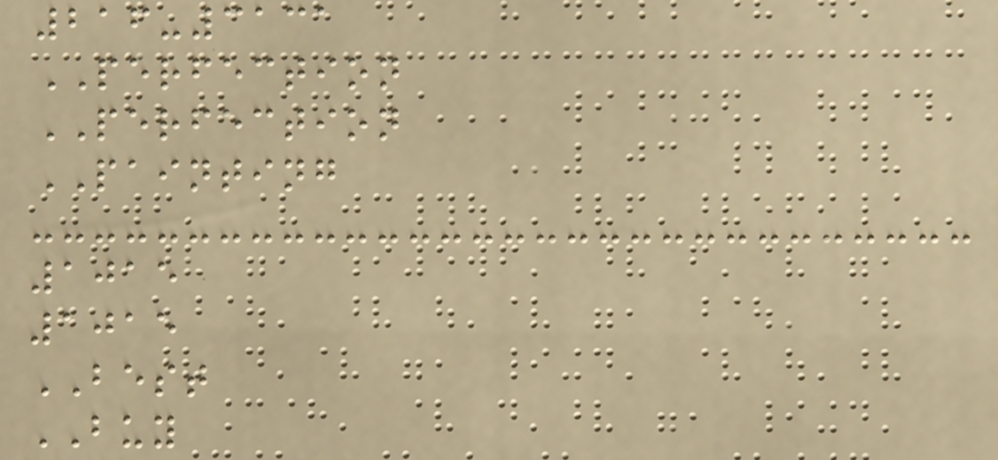216-3131
PERFECTION
PERFECTION
PAINTING
1015
1015
BEST
BUY
